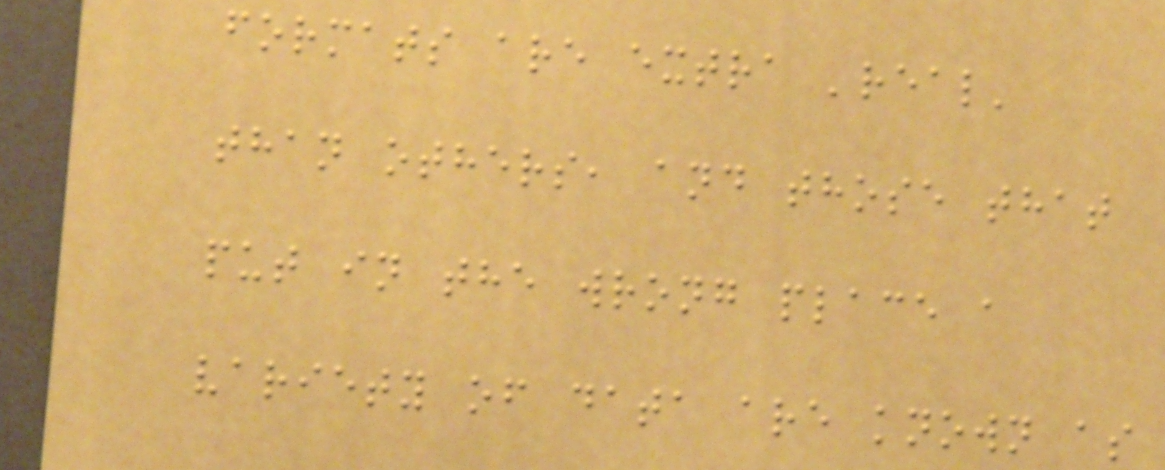formats are extra 'real'
than others, and those that
put in the wrong place a
variety of data are known as
